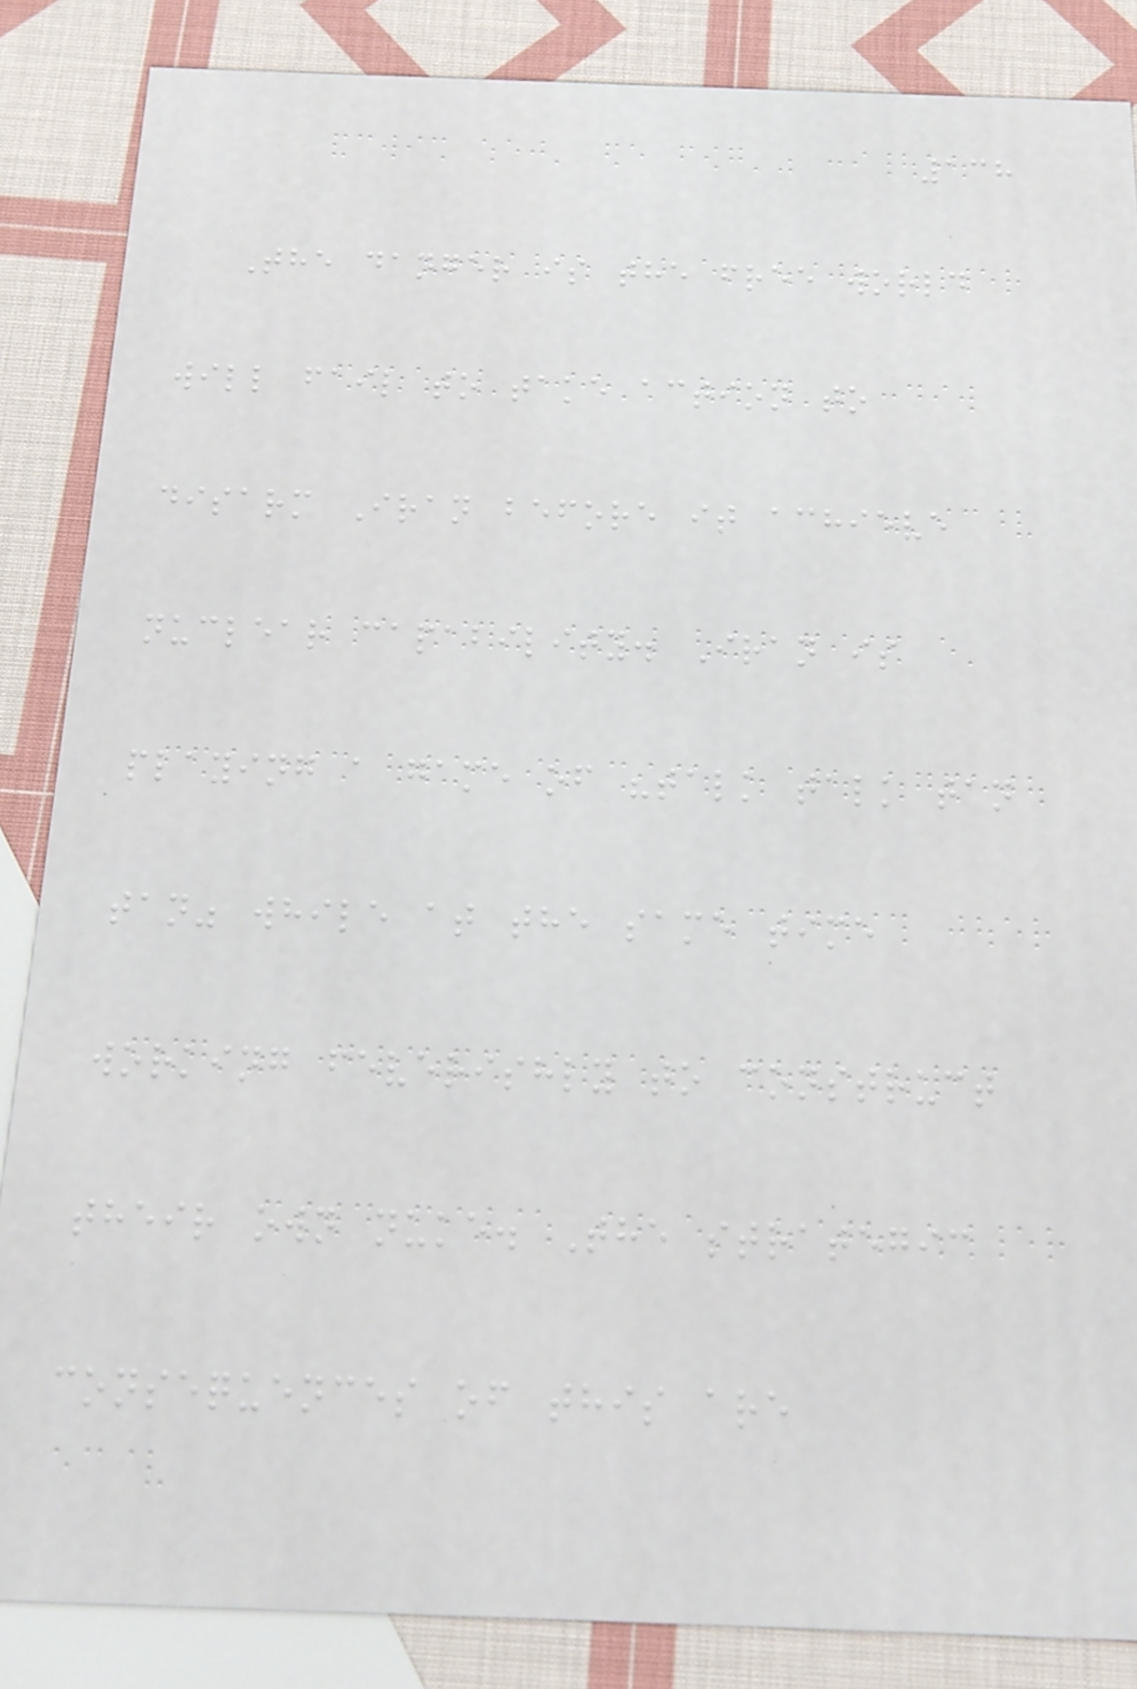138
The danger is the free world
will fail to take action to
disarm Iran before it achieve
nuclear capability. Iran is
playing a game of "talk talk tan
tan" while at the same time
working feverishly to construct
their own nuke. The strategic
consequences of this are
